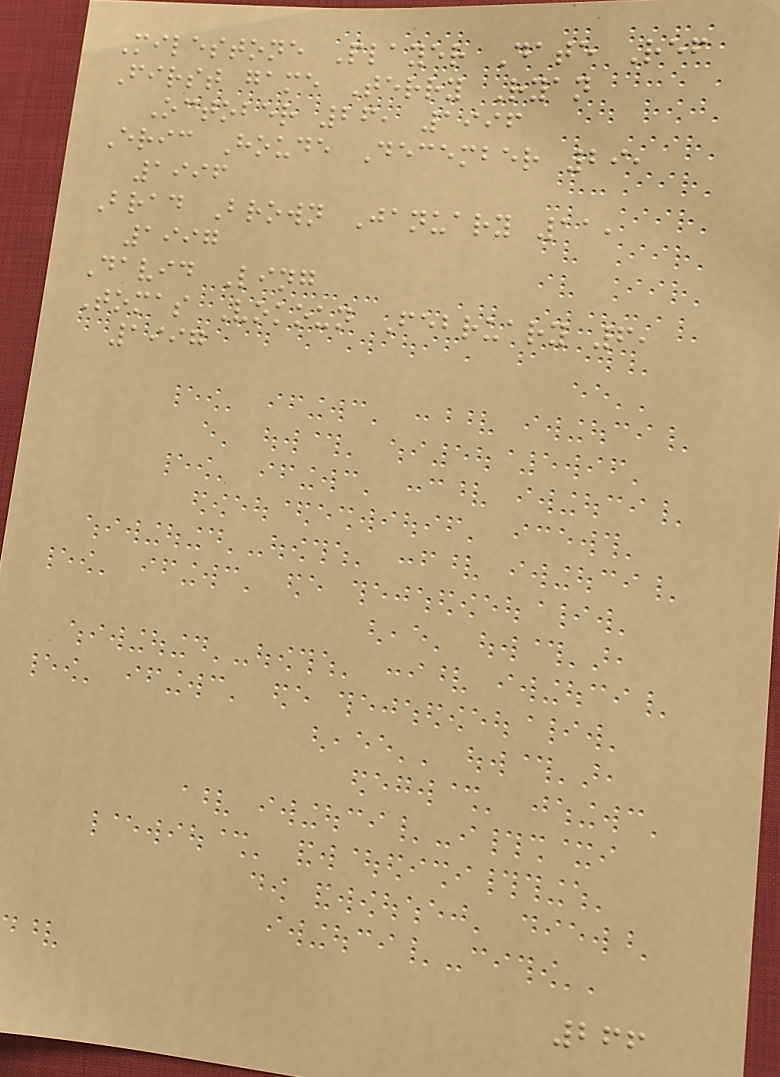Milestone Player Date Ref
First game Terry Ryan
October 26, 1996
Eric Houde December 29,
1996
Brad Brown January 11,
1997
David Ling
Tomas Vokoun February 6,
1997
266
